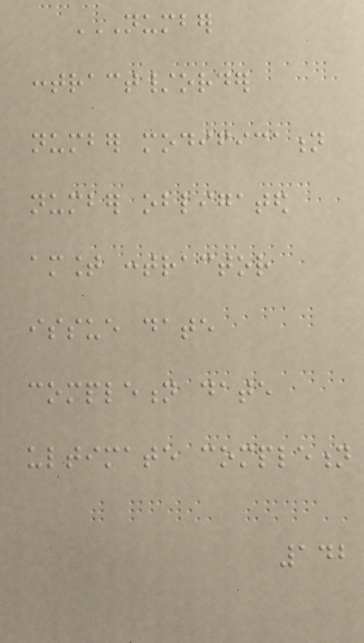NUMBER
CONTRACT/ORDER
NUMBER MODIFICATION
NUMBER OBLIGATED
AMOUNT CONTRACTOR
ISSUE DATE
COMPLETION DATE
ULTIMATE COMPLETION
142
